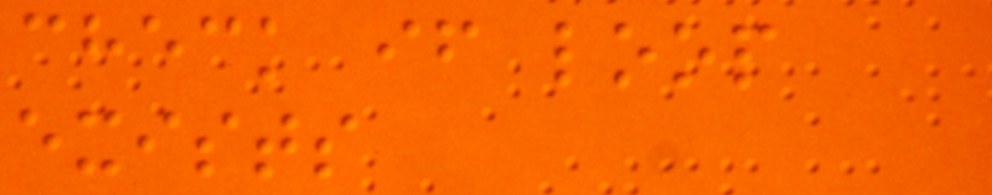check if loop
exists
